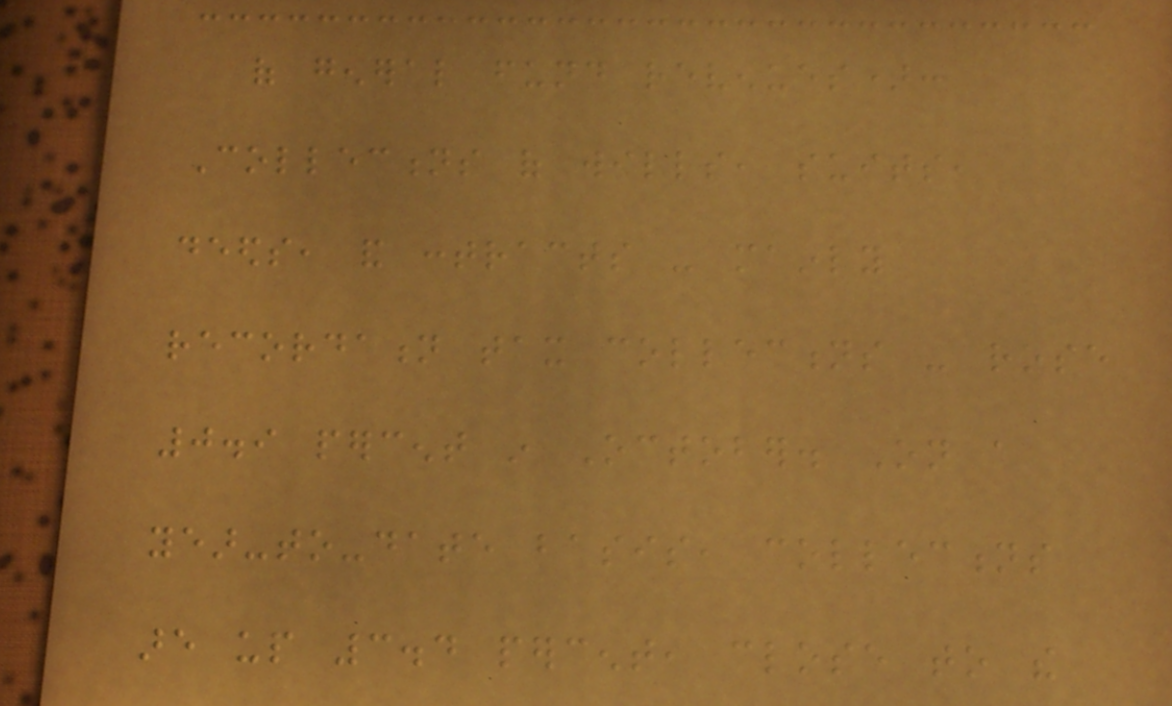of general fund revenues):
Collections of wills, suits,
deeds, and contracts - mainly
recordation tax collections - rose
0.9 percent in October. On a
year-to-date basis, collections
are up 3.4 percent, close to the
